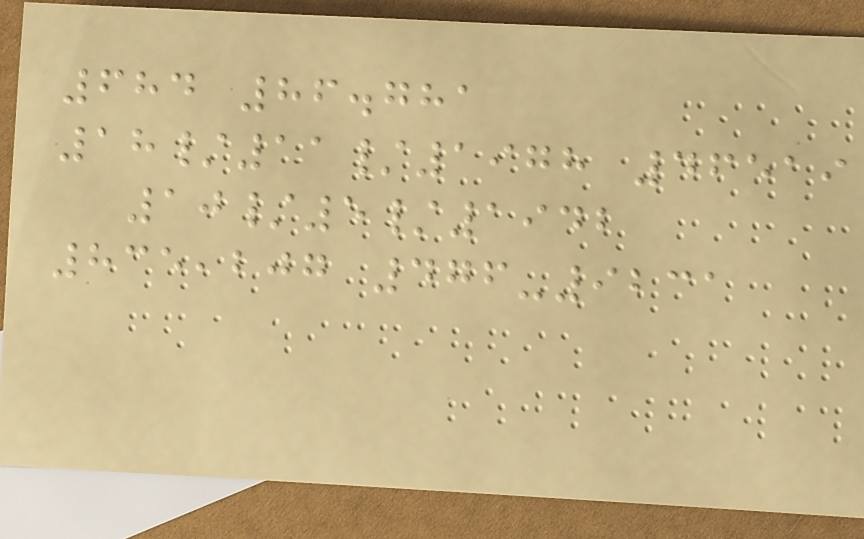684 86.781
18/11/1978 46519
10/5/1942
835,207 476-9231
